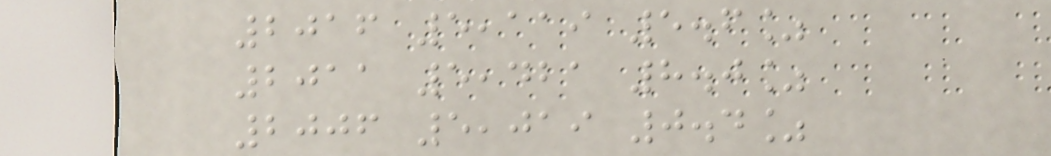2016 5,119 5.6%
2011 5,421 8.0%
2006 5,019 0.4%
